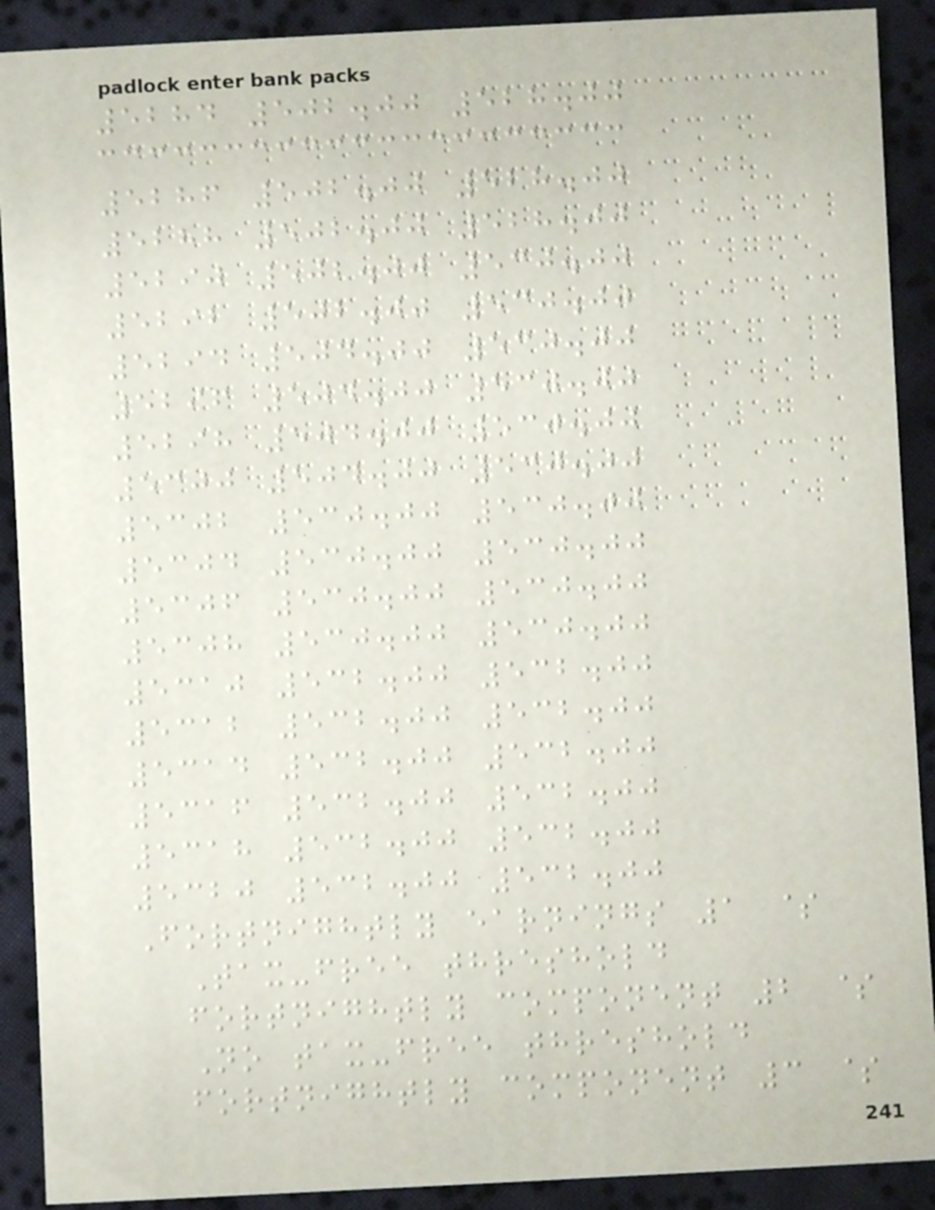5284 502.00 528.00
5286 502.00 528.00
5288 502.00 528.00
5290 502.00 530.00
5292 502.00 530.00
5294 504.00 530.00
5296 504.00 530.00
5298 504.00 530.00
5300 504.00 530.00
5302 530.00 530.00
5304 530.00 530.00
5306 530.00 530.00
5308 530.00 530.00
5310 532.00 532.00
5312 532.00 532.00
5314 532.00 532.00
5316 532.00 532.00
5318 532.00 532.00
5320 532.00 532.00
Fortnightly earnings 1 $
Tax-free threshold
fortnightly component 2 $
No tax-free threshold
fortnightly component 3 $
